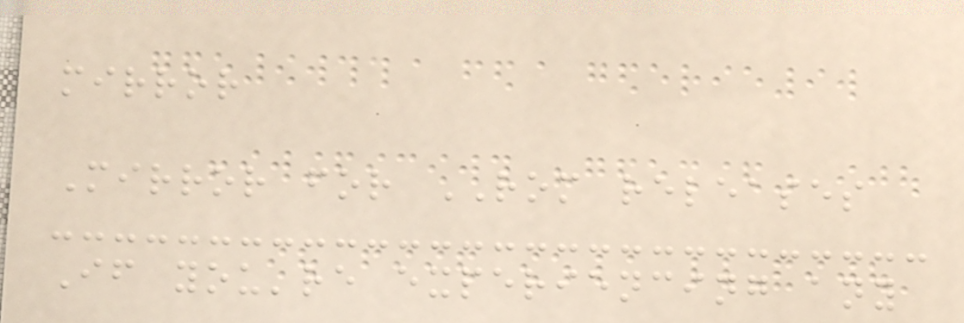mirror
Mirror for ROM releases
If you're experiencing any
